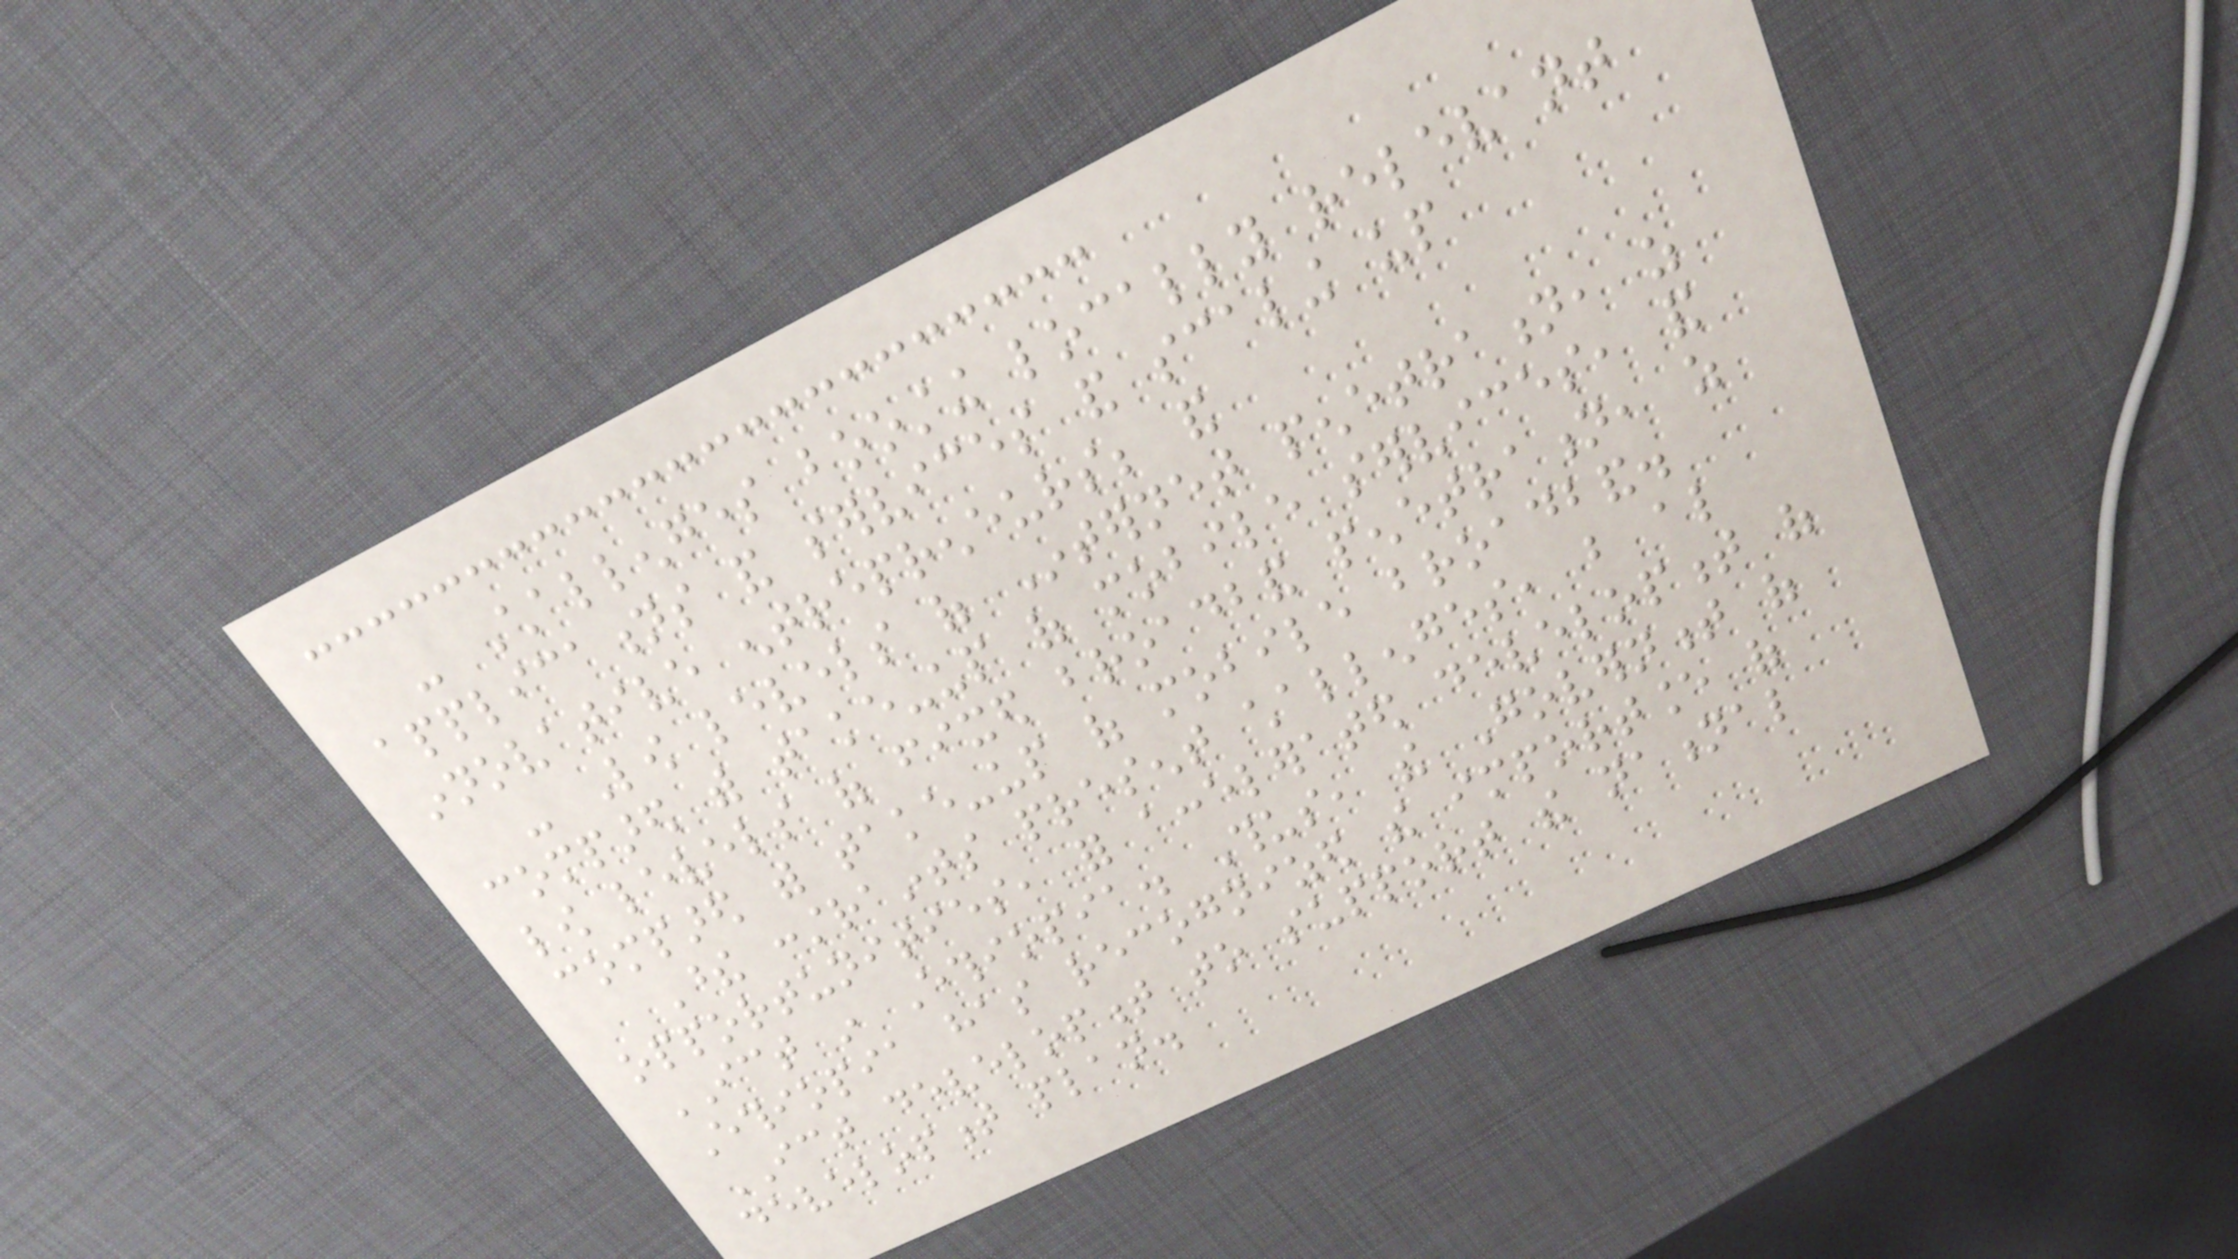- Challenges boosting locally relevant
applications and services and scaling up
innovative entrepreneurs; and
- Low levels of Internet penetration, as
compared with take-up of mobile services, and
low levels of fixed broadband penetration, as
compared with take-up of mobile broadband.
These constraints present challenges, but also
opportunities, for accelerated development of
ICT in Ethiopia. Thus, the Government of
Ethiopia has recognized the importance of
ICT development to support the national
development plan.
